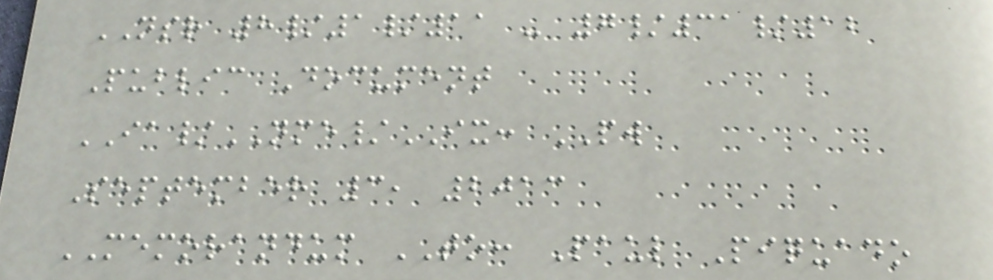NSR 8/1/11 - 7/31/12
Public Document
IA/NME/IX: PW
September 3, 2013
MEMORANDUM TO: Paul Piquado
